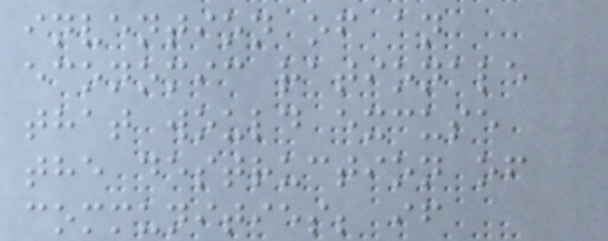invention of an
economic rationale
that would excuse
the destruction of
communities; if
